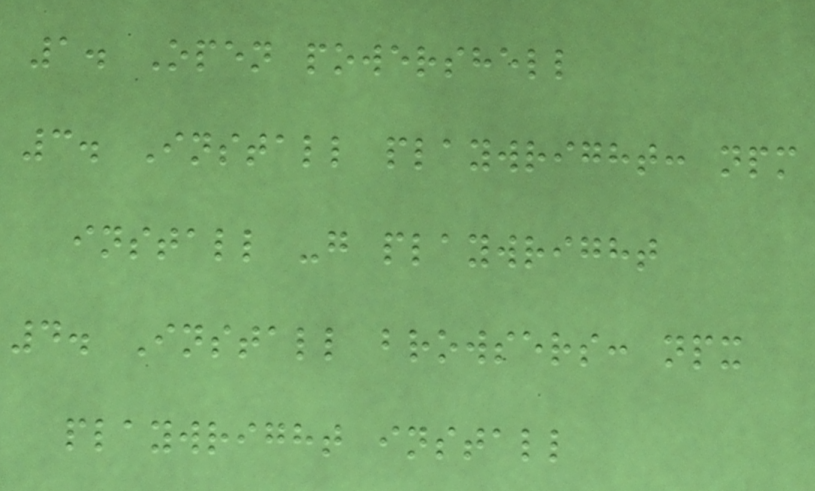1. Open powershell
3. Install playwright: npm
install -g playwright
4. Install browsers: npx
playwright install
